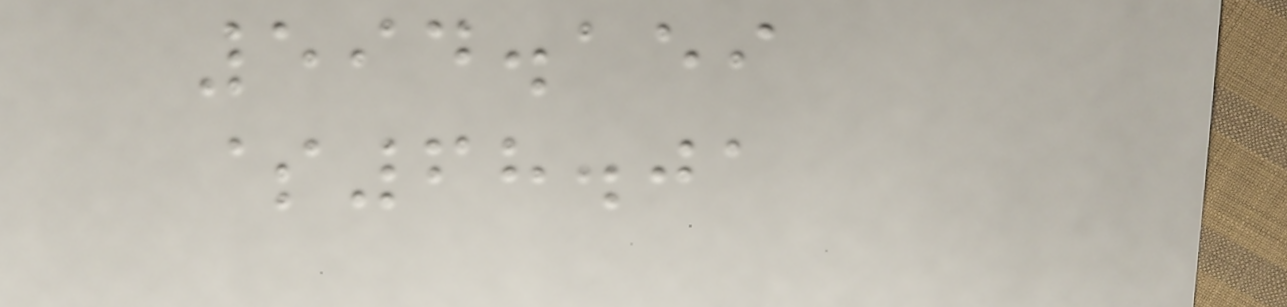594.159
$68.01
